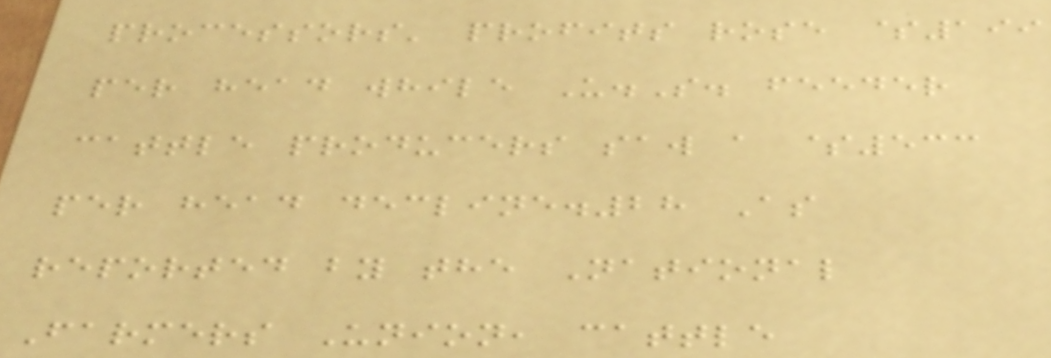processors' profits rose $199
per head while U.S. feeder
cattle producers saw a $533
per head decline.28 As
reported by the National
Farmers Union, cattle
